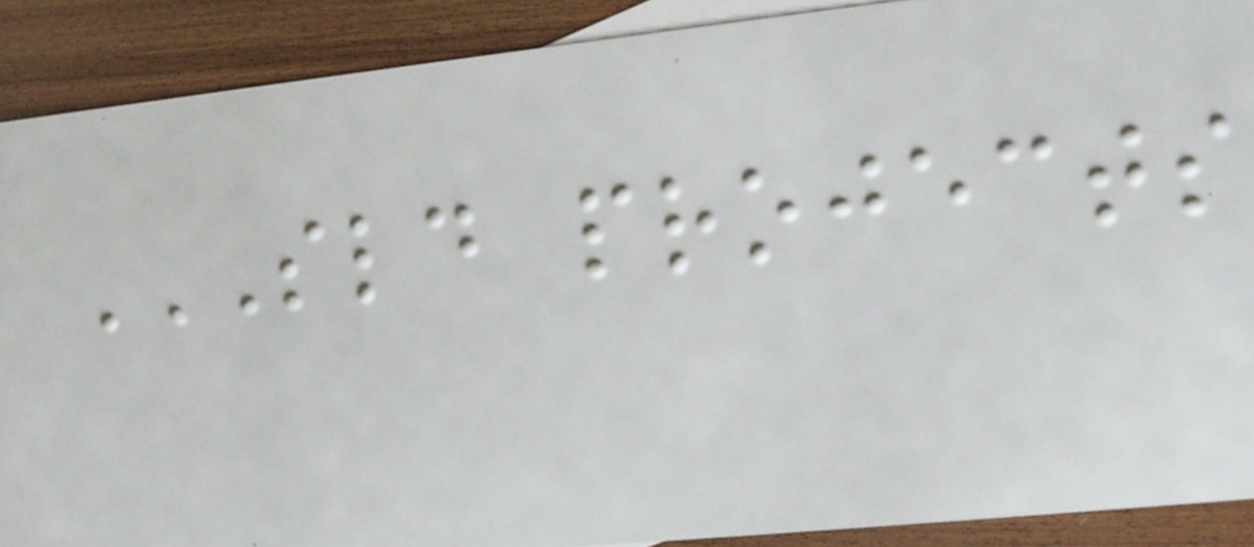SLD PROJECTS
